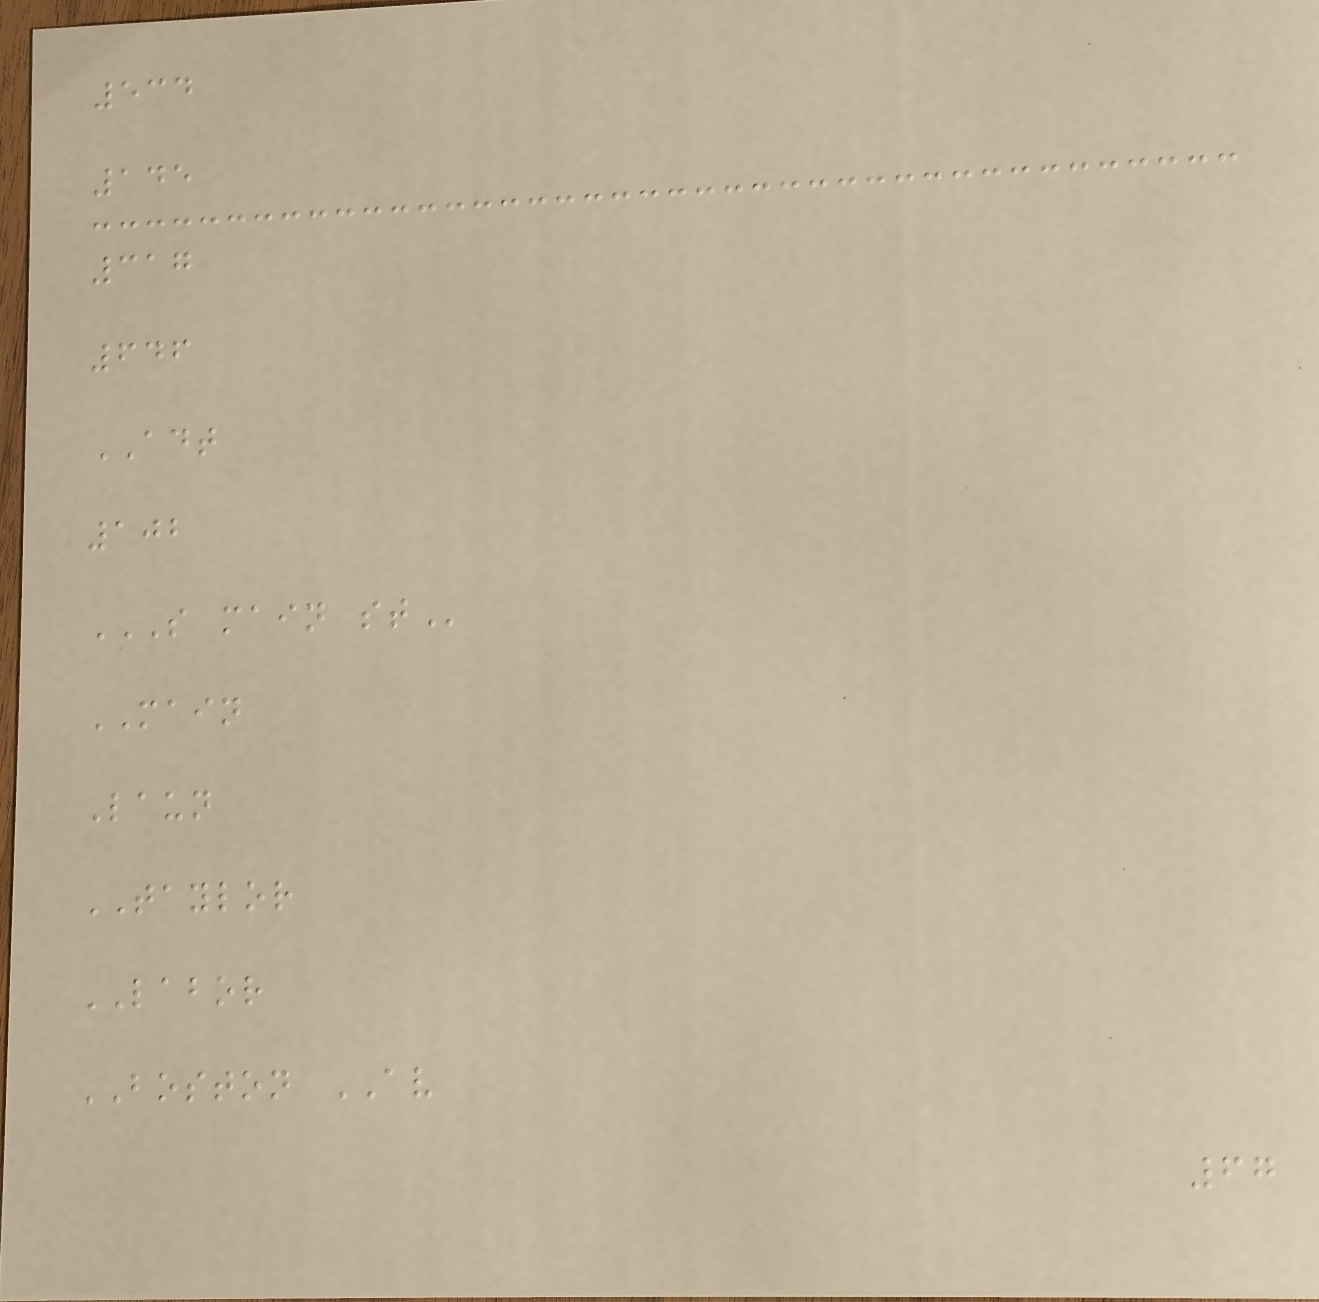534
145
317
646
ADT
102
S MAIN ST
MAIN
Laun
TAYLOR
LABOR
BOSTON AV
67
